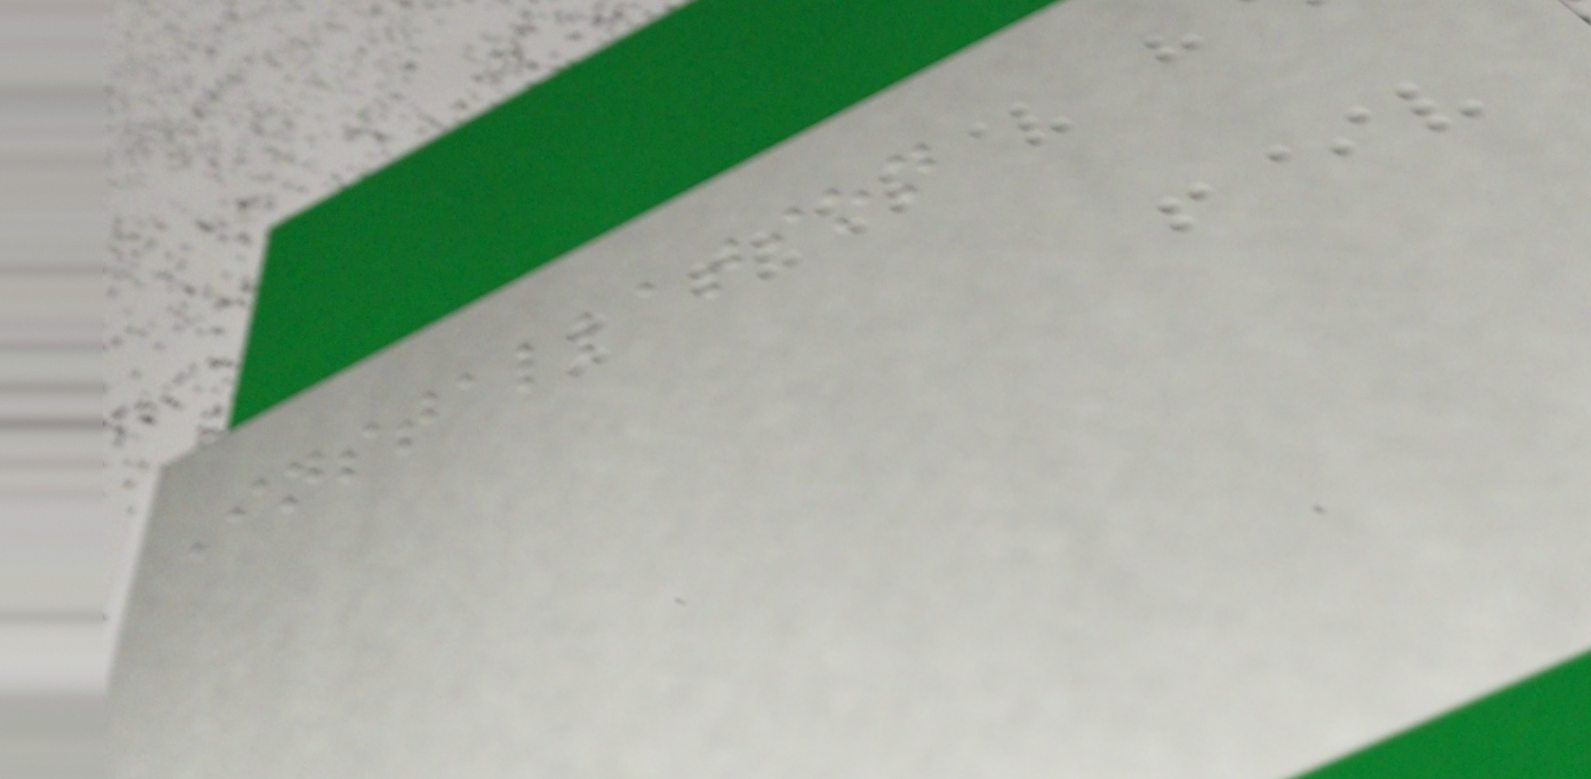Installation
